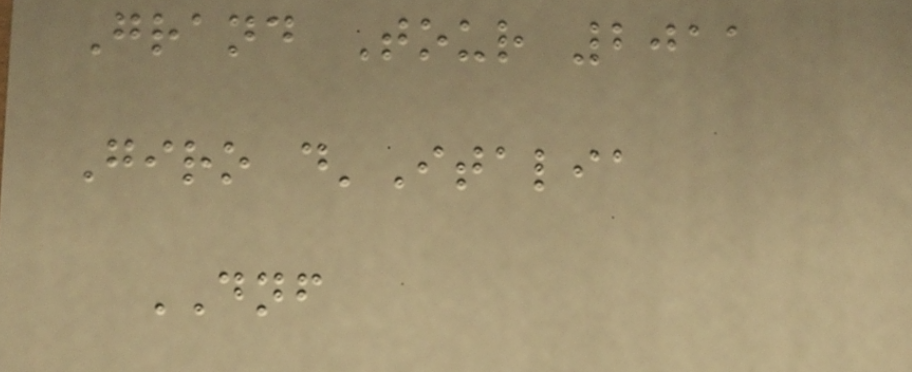Grand Tour 2011
Giro d'Italia
DNF
